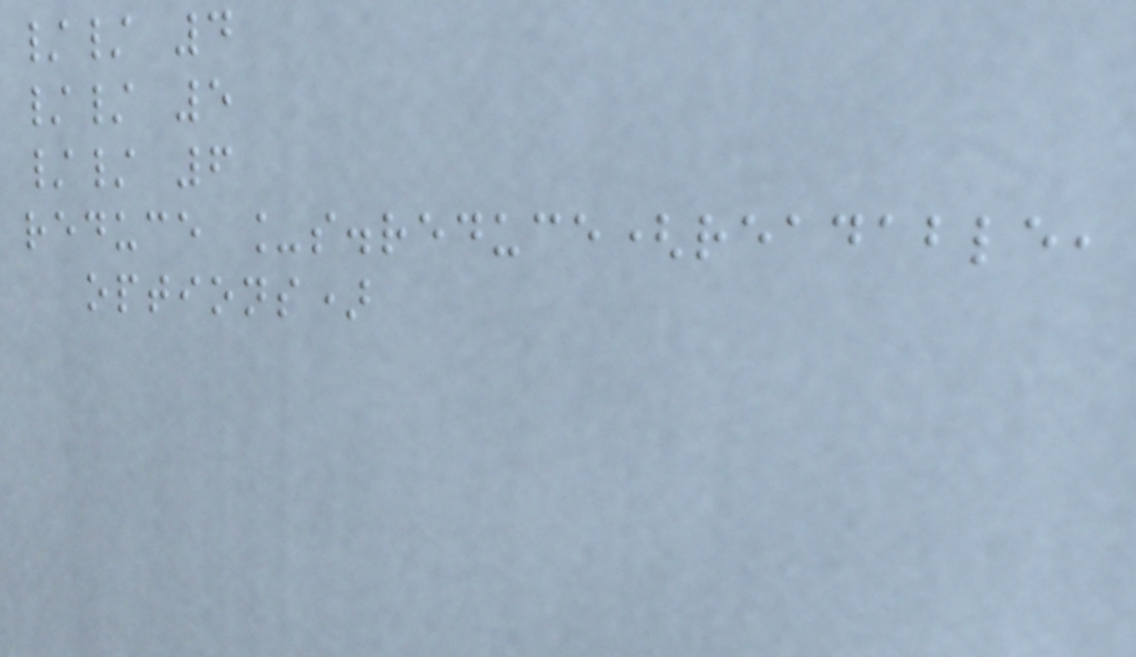// 4
// 5
// 6
reduce _s.reduce(readable,
options)
